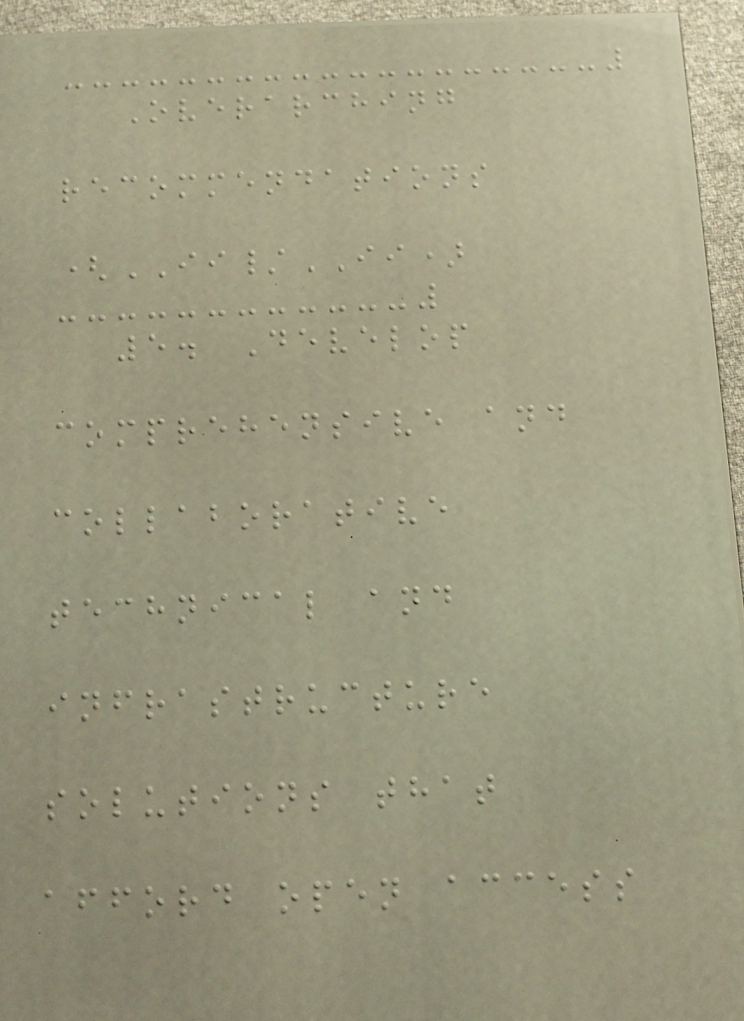Overarching
recommendations
(II/II)
5. Develop
comprehensive and
collaborative
technical and
infrastructure
solutions that
afford open access
